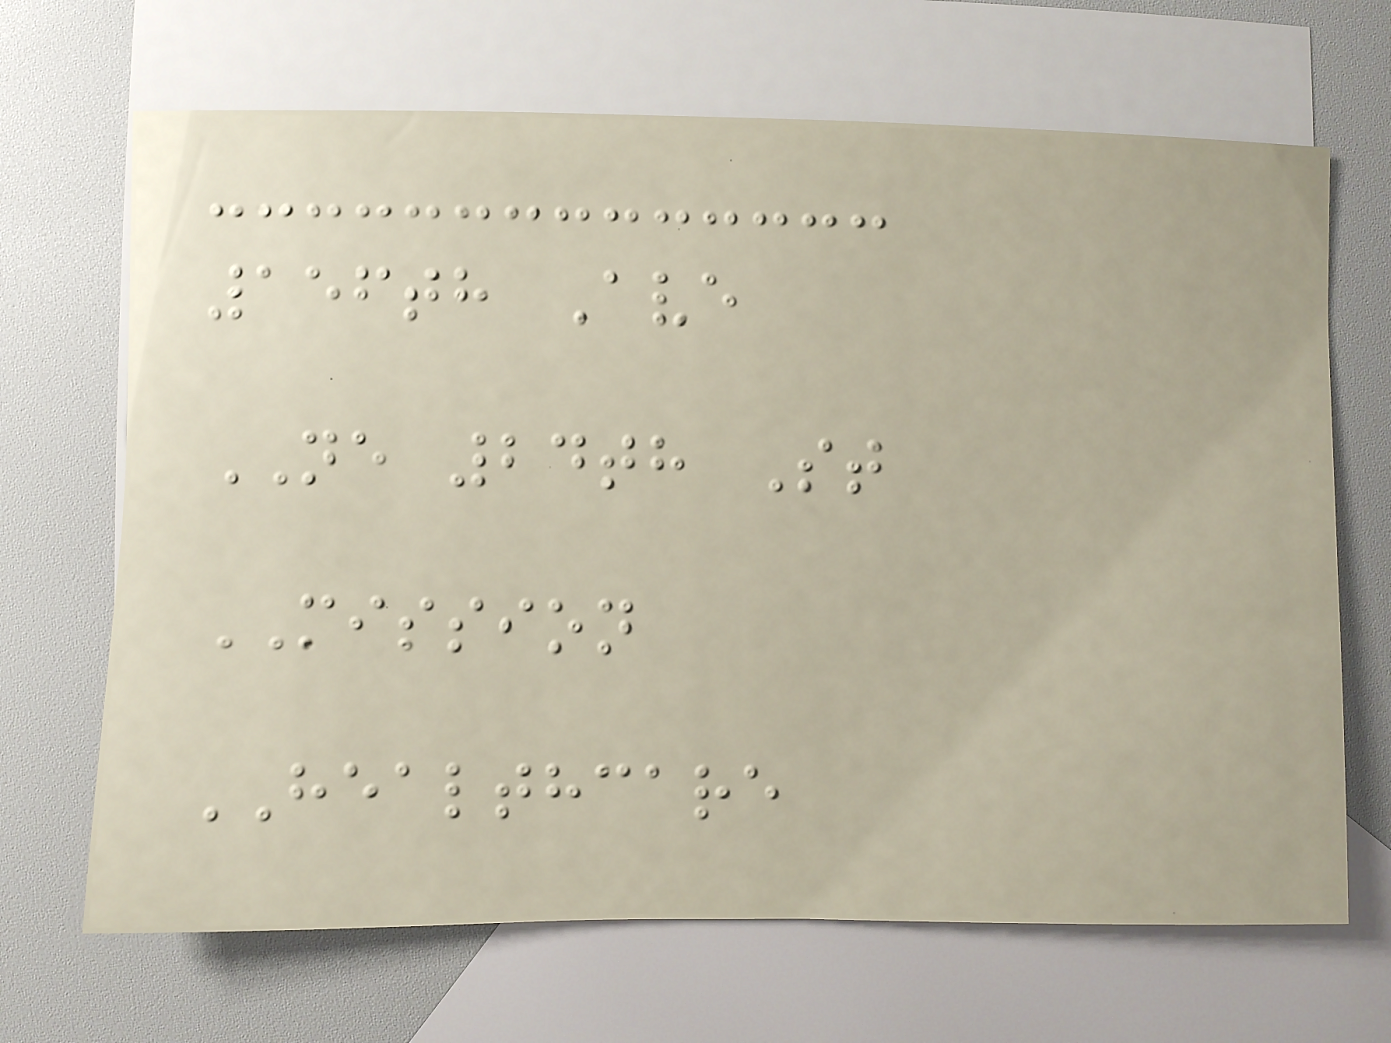156th Ave
NE 24th St
MISSION
HEALTHCARE
